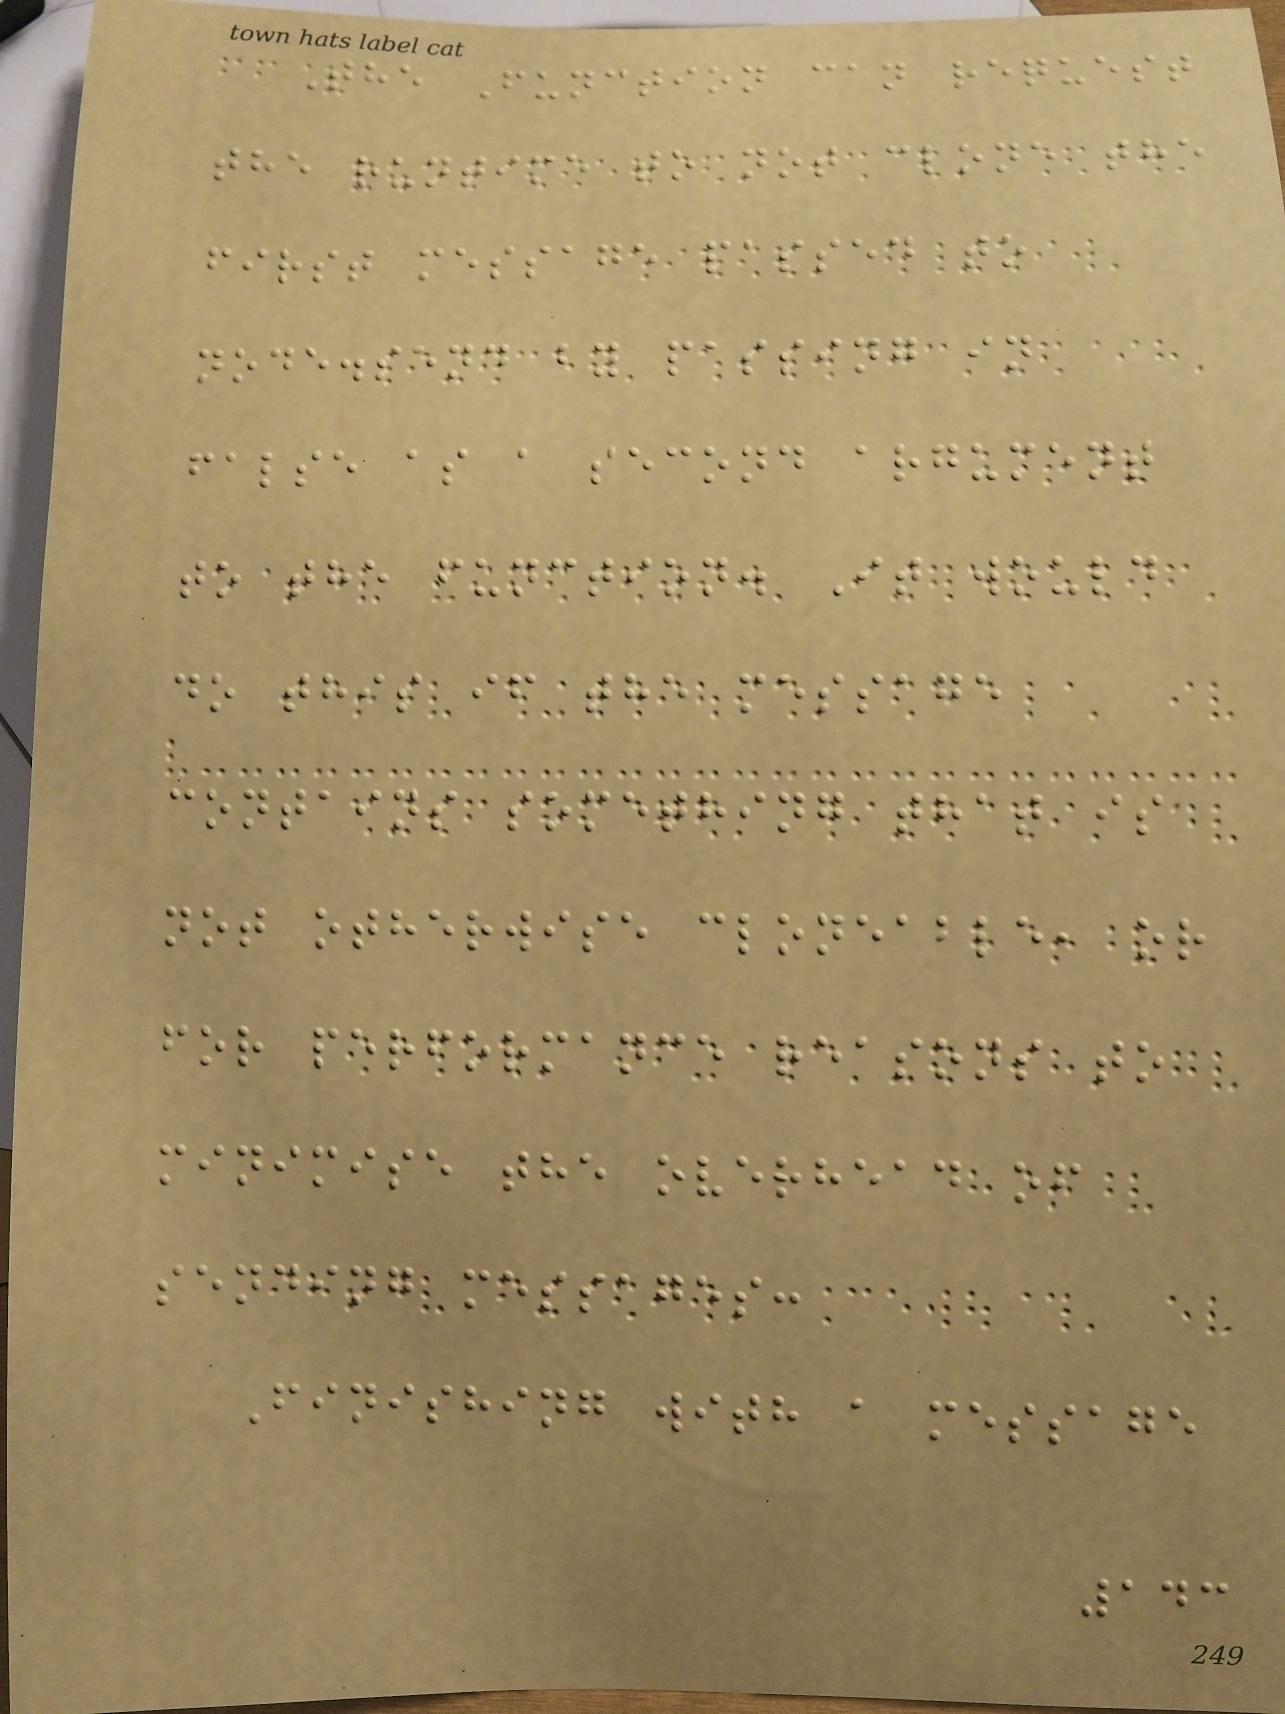The Function can request
the runtime to not clone the
first message passed to
node.send by passing in
false as a second argument
to the function. It would
do this if the message
contains something that is
not otherwise cloneable, or
for performance reasons to
minimise the overhead of
sending messages:
Finishing with a message
143
